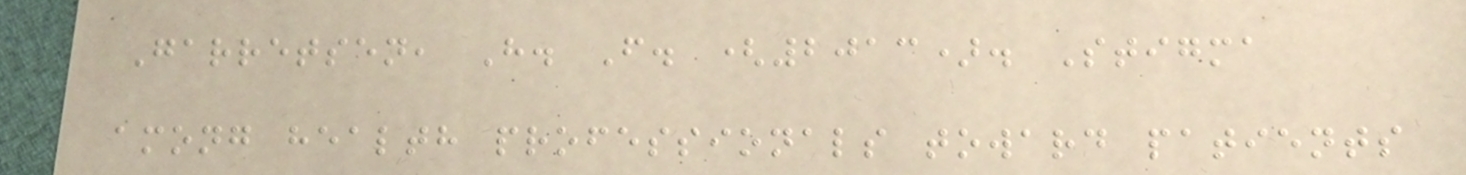Garretsen, H. F. (2013). Stigma
among health professionals toward patients
